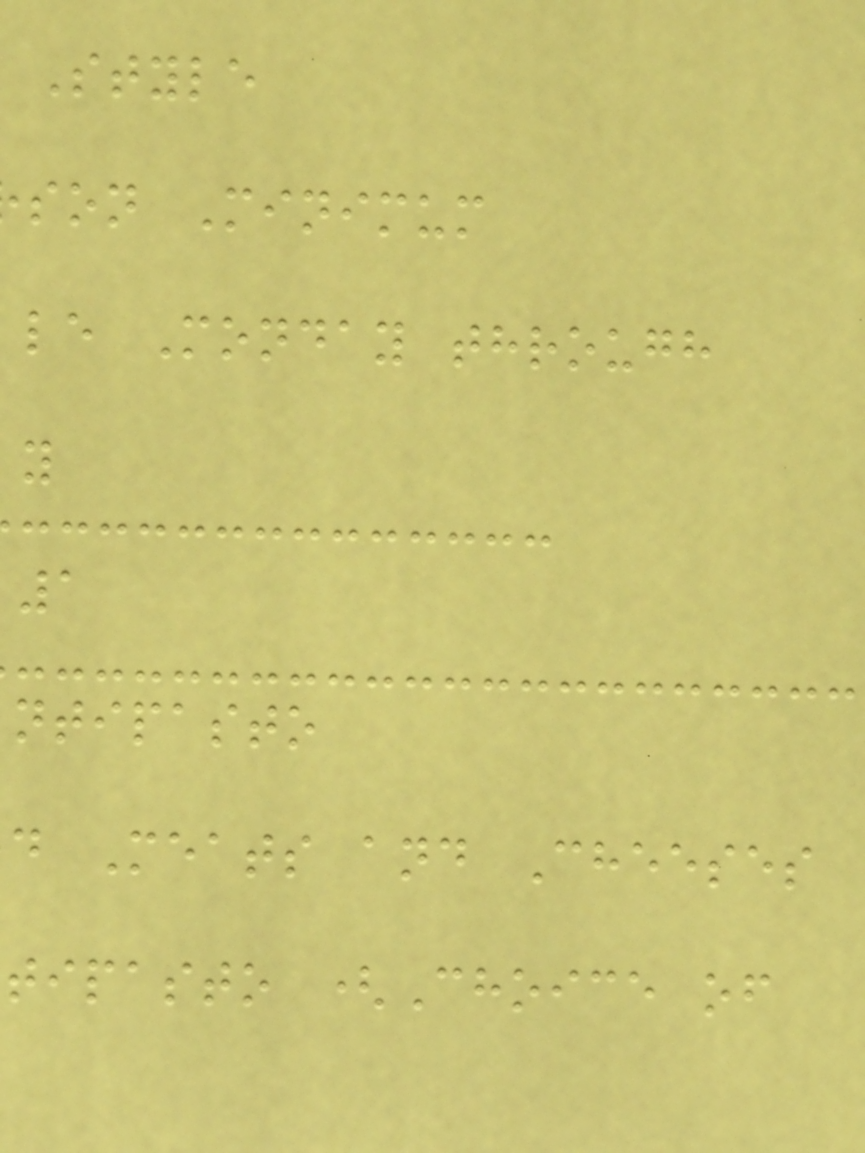Style
son Minimum
le Monday through
ntipasto
d Meats and Cheeses
tipasto (Choice of
